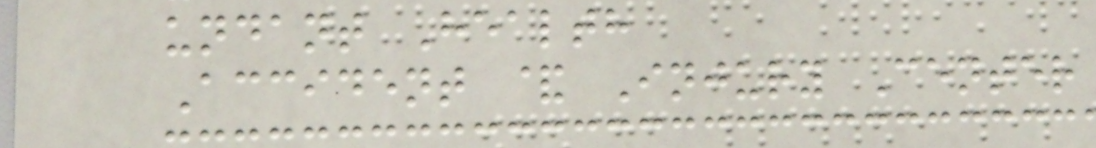undant Health
Accident & Injury Center
